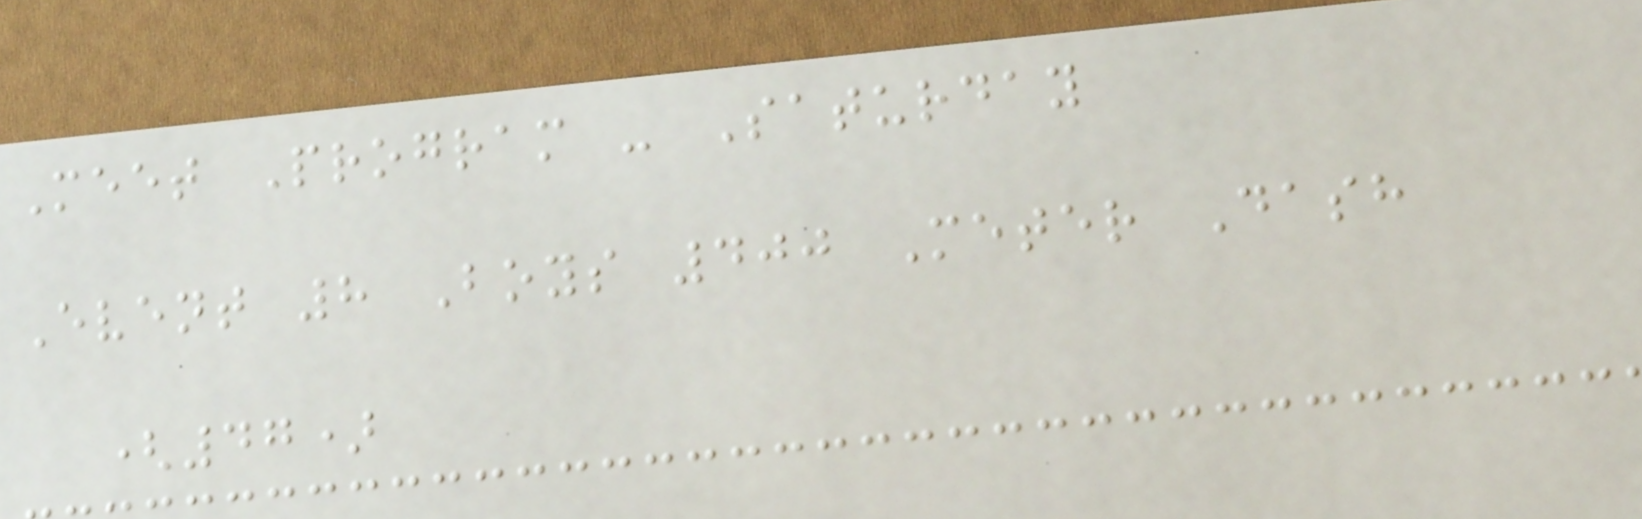Meet Program - Saturday
Event 8 Boys 400 Meter Dash
(47)
